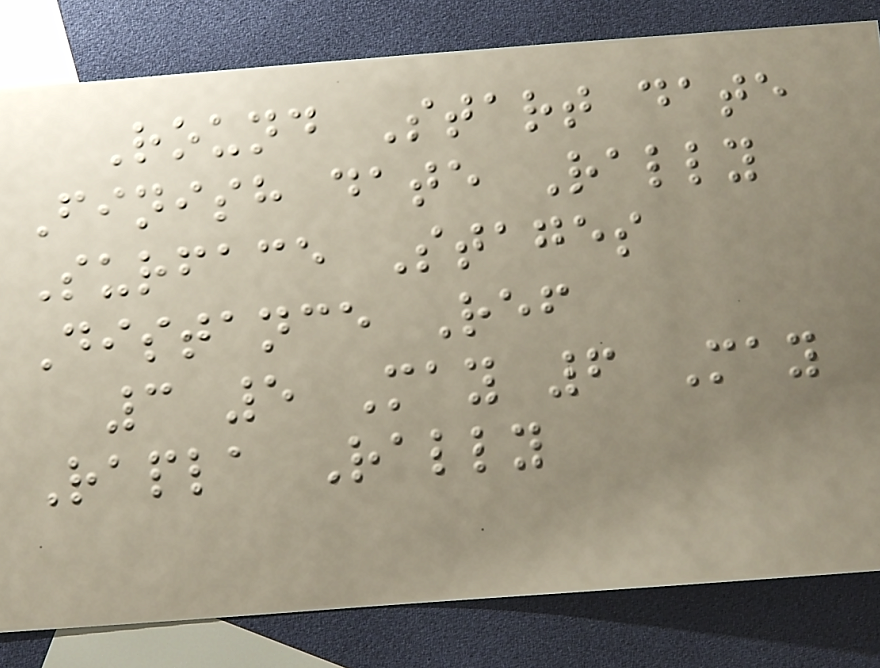Round Start date
Finish date Rally
Surface Stages
Distance Ref
3 5 May 6 May
Rapla Rally
